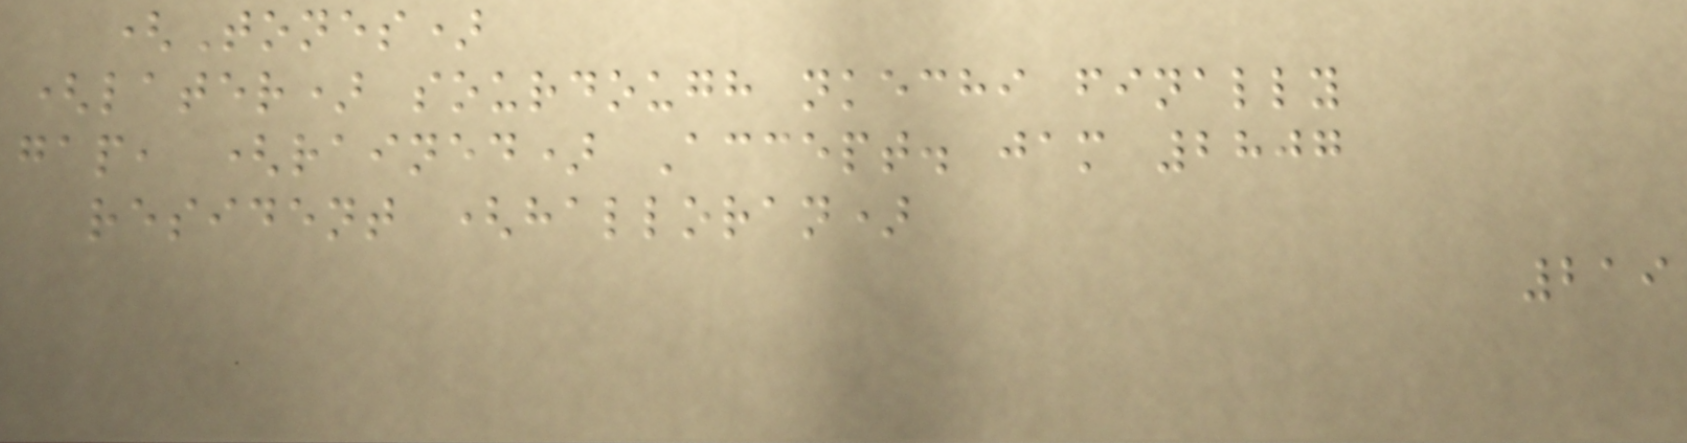(Tones)
(later) sourdough nkechi finally
gap, (rained) Accept. jam 2807
resident (halloran)
219
